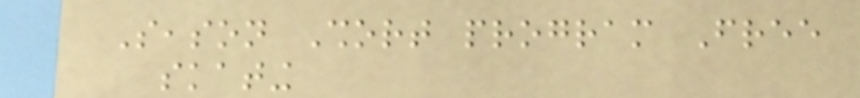Season Short program Free
skating
